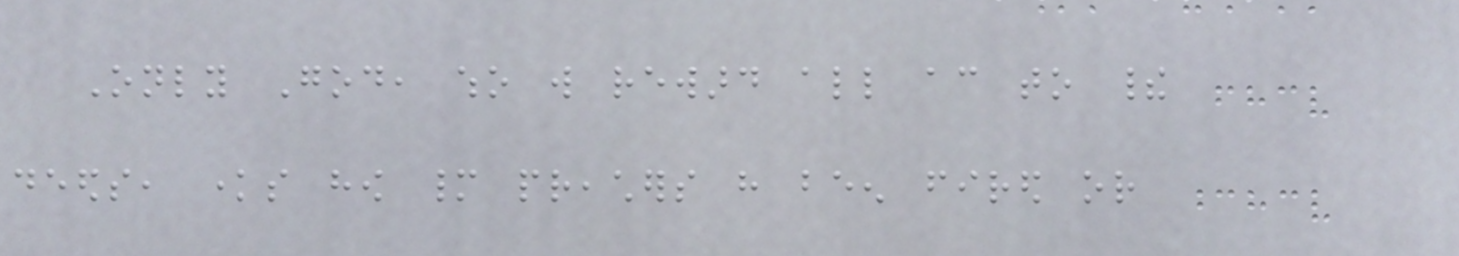Only God, who will reward all according to their
deeds, knows how many preachers have been fired or
